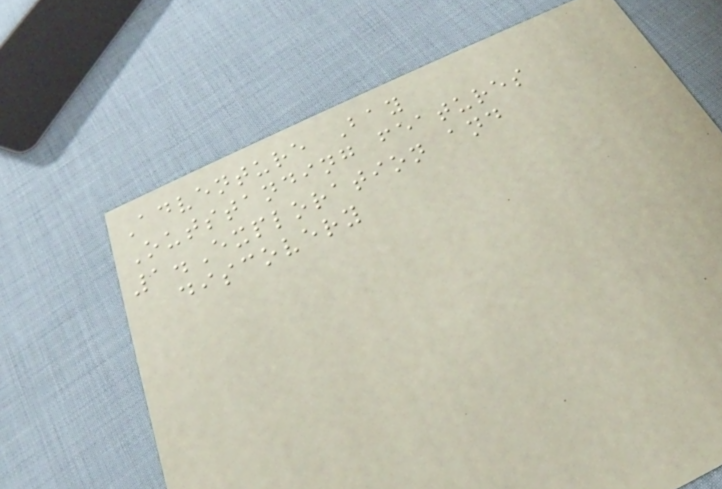Adventure Bay
Outstanding features
1.Exploration and
discovery
